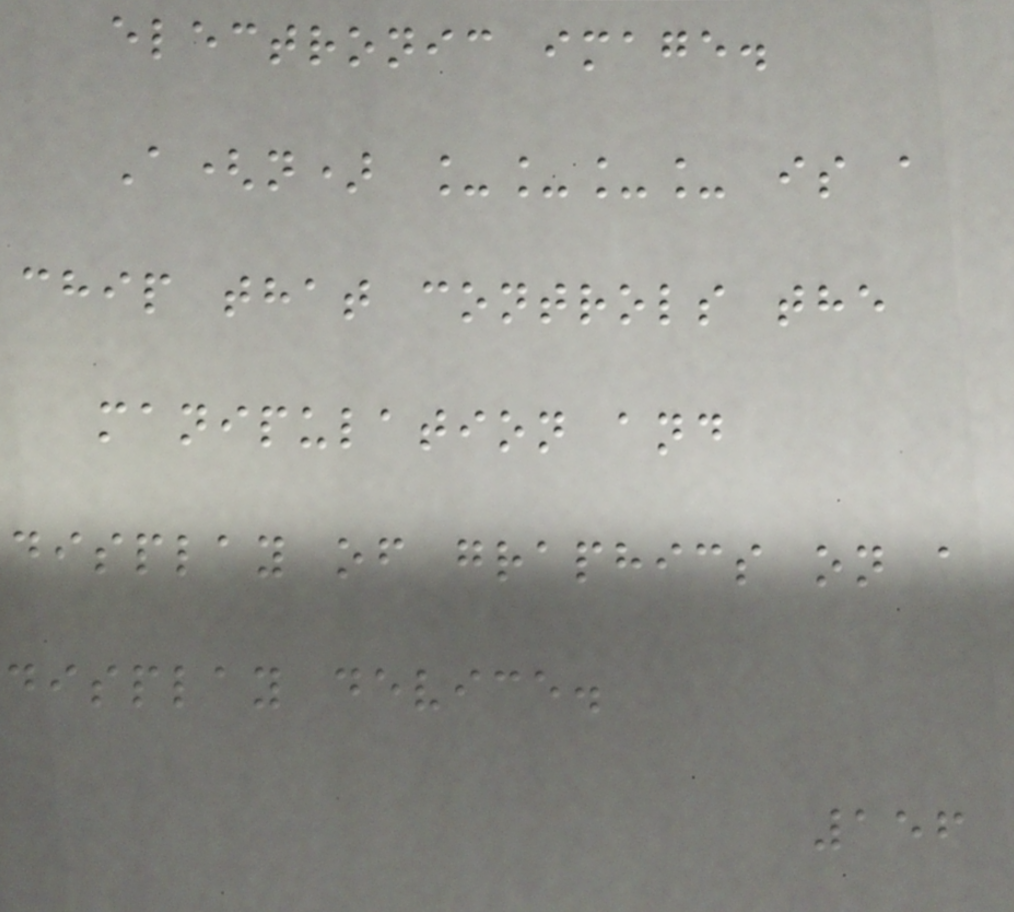electronic image.
A(n) ____ is a
chip that controls the
manipulation and
display of graphics on a
display device.
156
